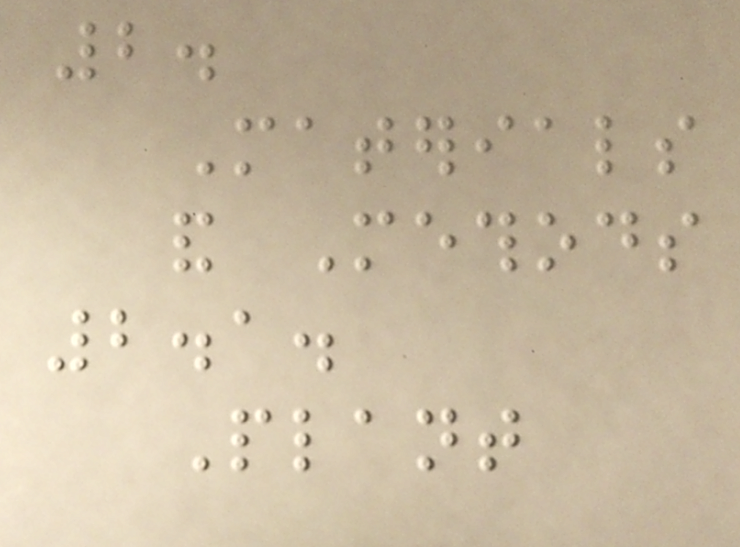2.
Materials
and Methods
2.1.
Plant
